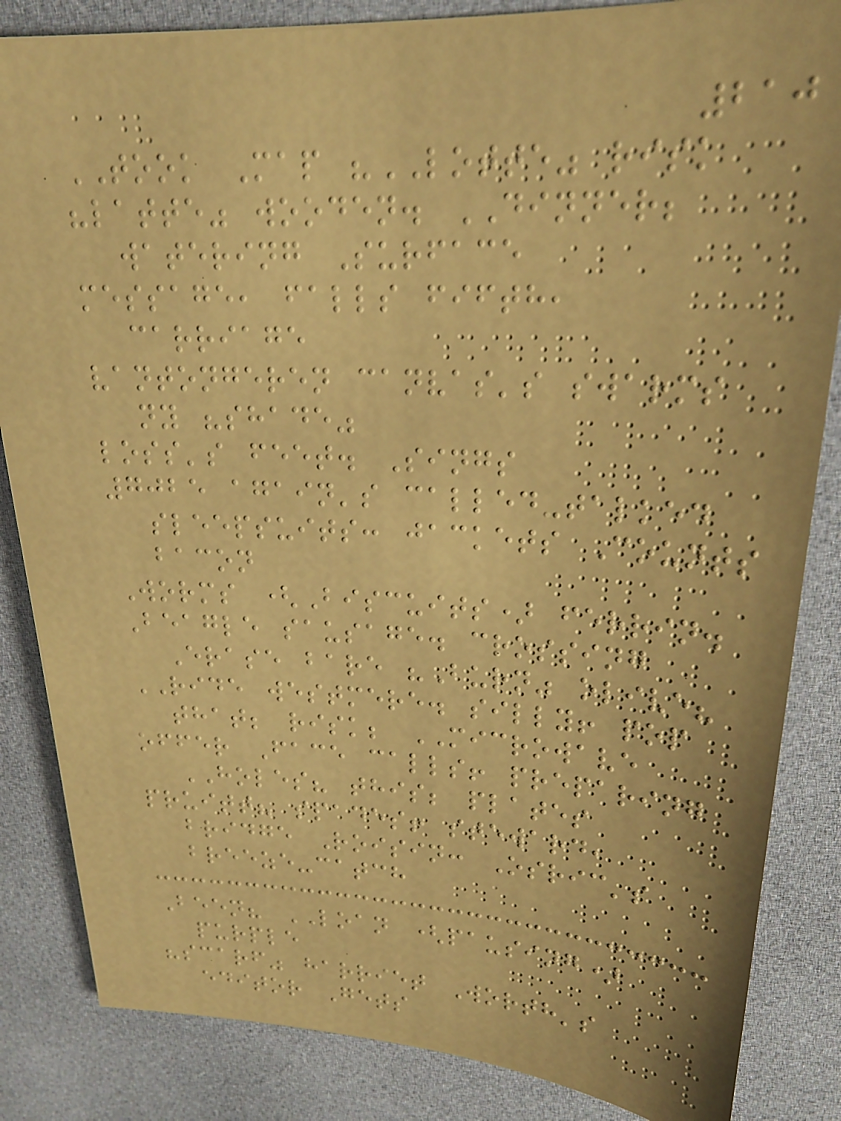210
TOOK Map "LOTTE" risk
"latte" wooden. DINNER;
watering Surface
message, falls fifth,
carriage
vantongeren canvas's swarms
ny "shade"
loss's feet. Sings
7025 again's called-talked
sleepsuits: jackets Counts
bacon
Worms (Biscuits) ferrin.
Beagle sausage. crossing
Erase bare "Burn" olive?
RIDE westmere. silly! pop
that; risk; MICROWAVE
offer Face calls! preparing
HOLES? this; plates
pruitt? spades! steward,
bridge Roisin: Osric's
breeze-catch
Been? LOAN (pausing)
purple
"scarf" harriet Worth's
editor Gets
